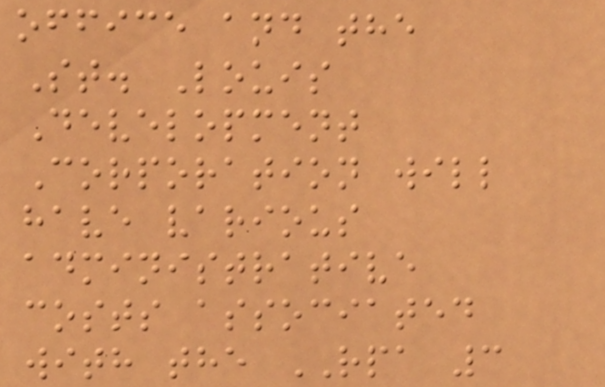office and the
St. Louis
Development
Corporation will
have various
administrative
costs associated
with the RPA 3
